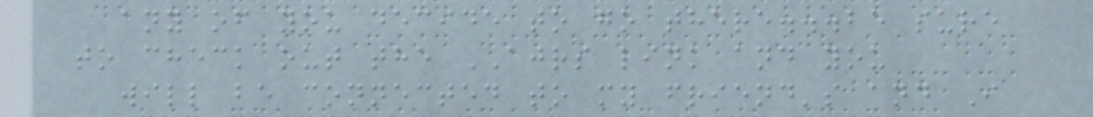any of you decide to go there...be sure
to check out the AJRS link and you
will be connected to my friend's and I
